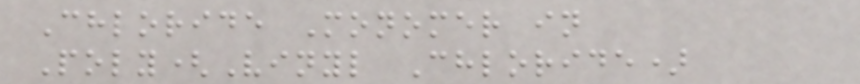Chloride Monomer in
Poly(Vinyl Chloride)
